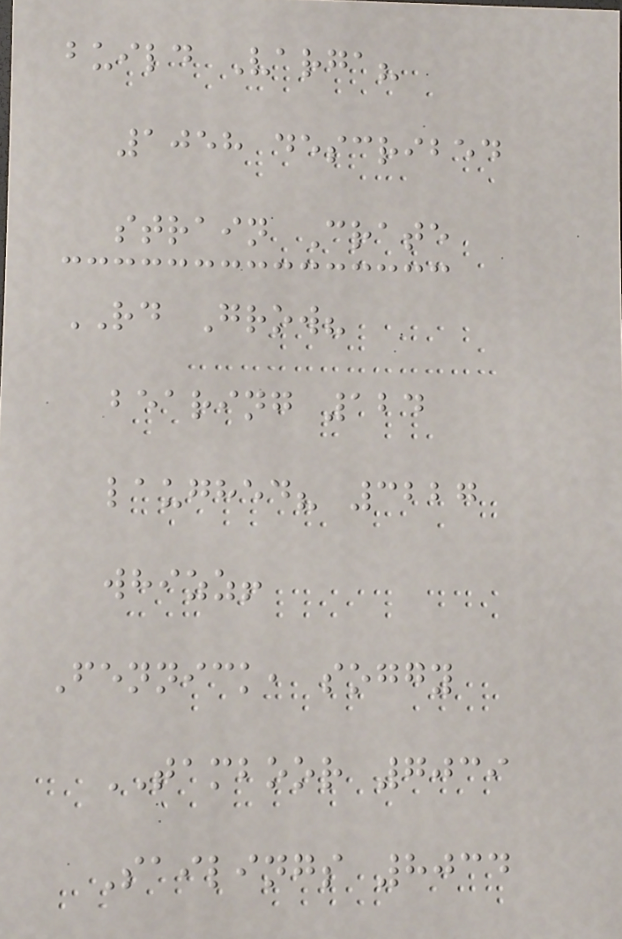build Varga?
1058 described
strain Crate
RD Grow?
bearing 124
laughed? 3227
whizz!
Fennick, soggy
TAMBOOR 7039
Sailings 8034
